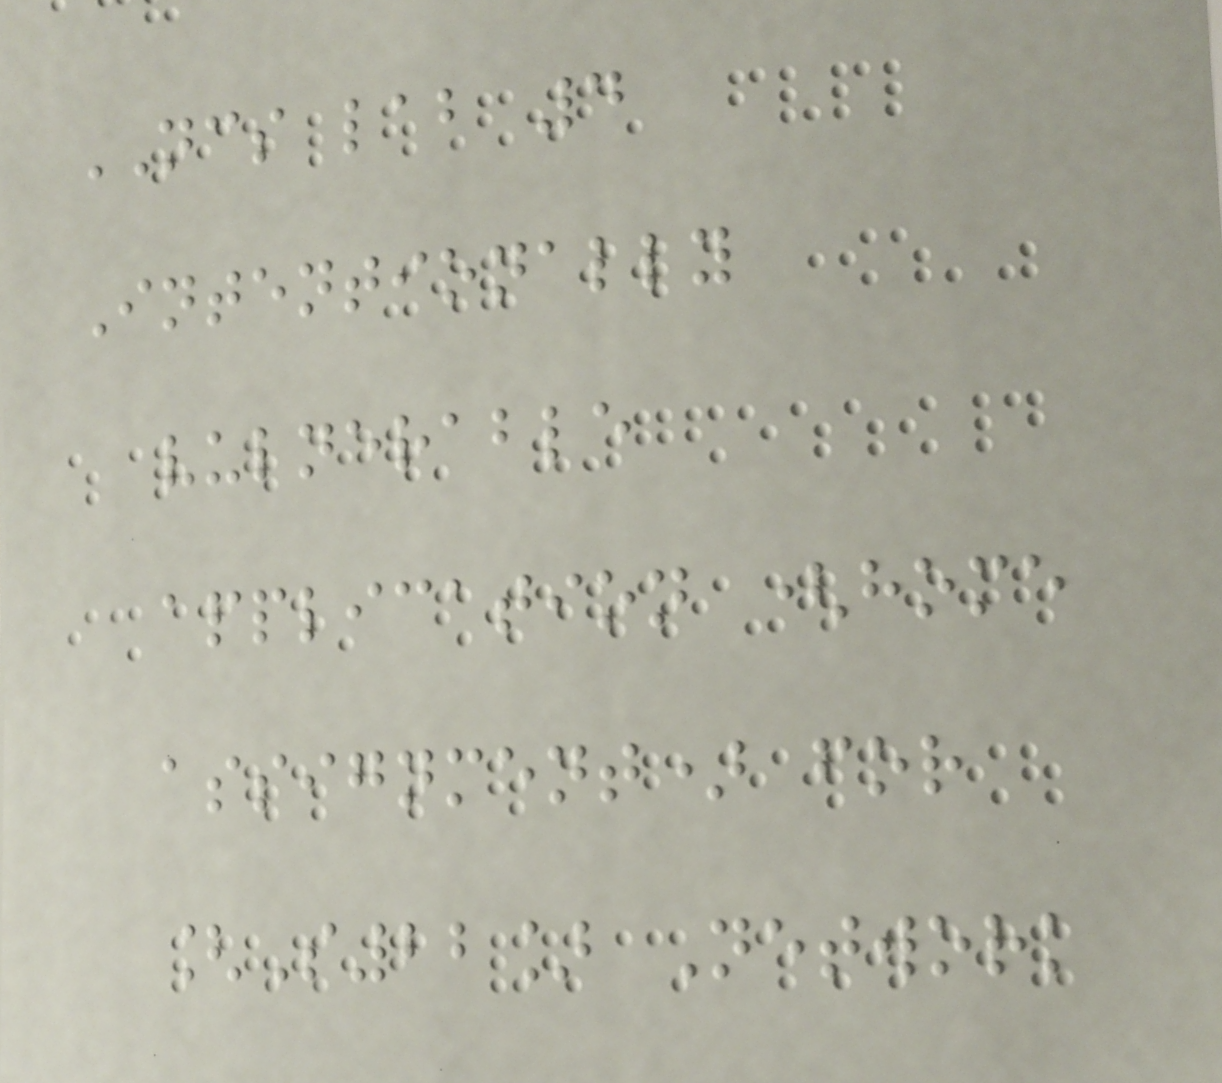NCS lab 4
Intentionally
vulnerable
application (home
assignment) for
[S22] Network
